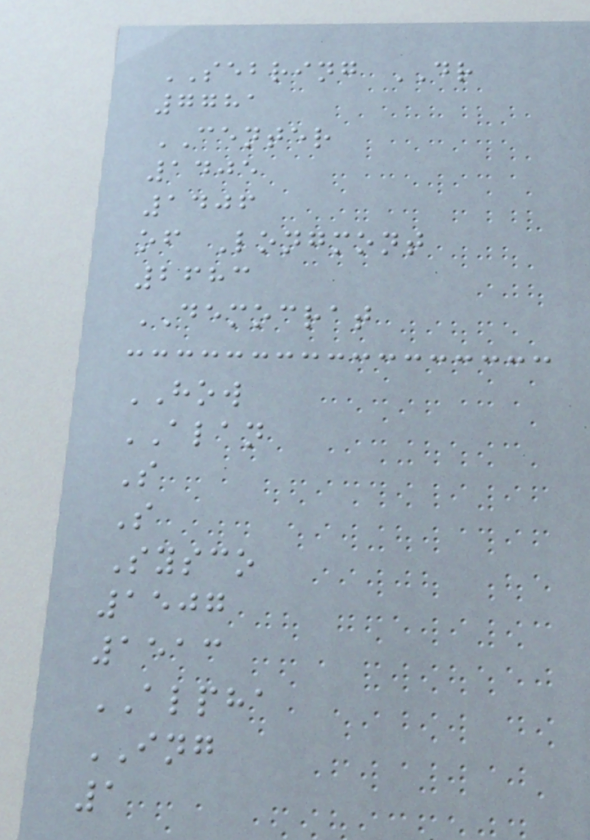SEBRING DR
7781
CENTER
1405
1406
of Longmont
2683
DEMOCRAT
HOW
ALAN
S
S
Sysco
1507
1513
ALPHA
ING
1
